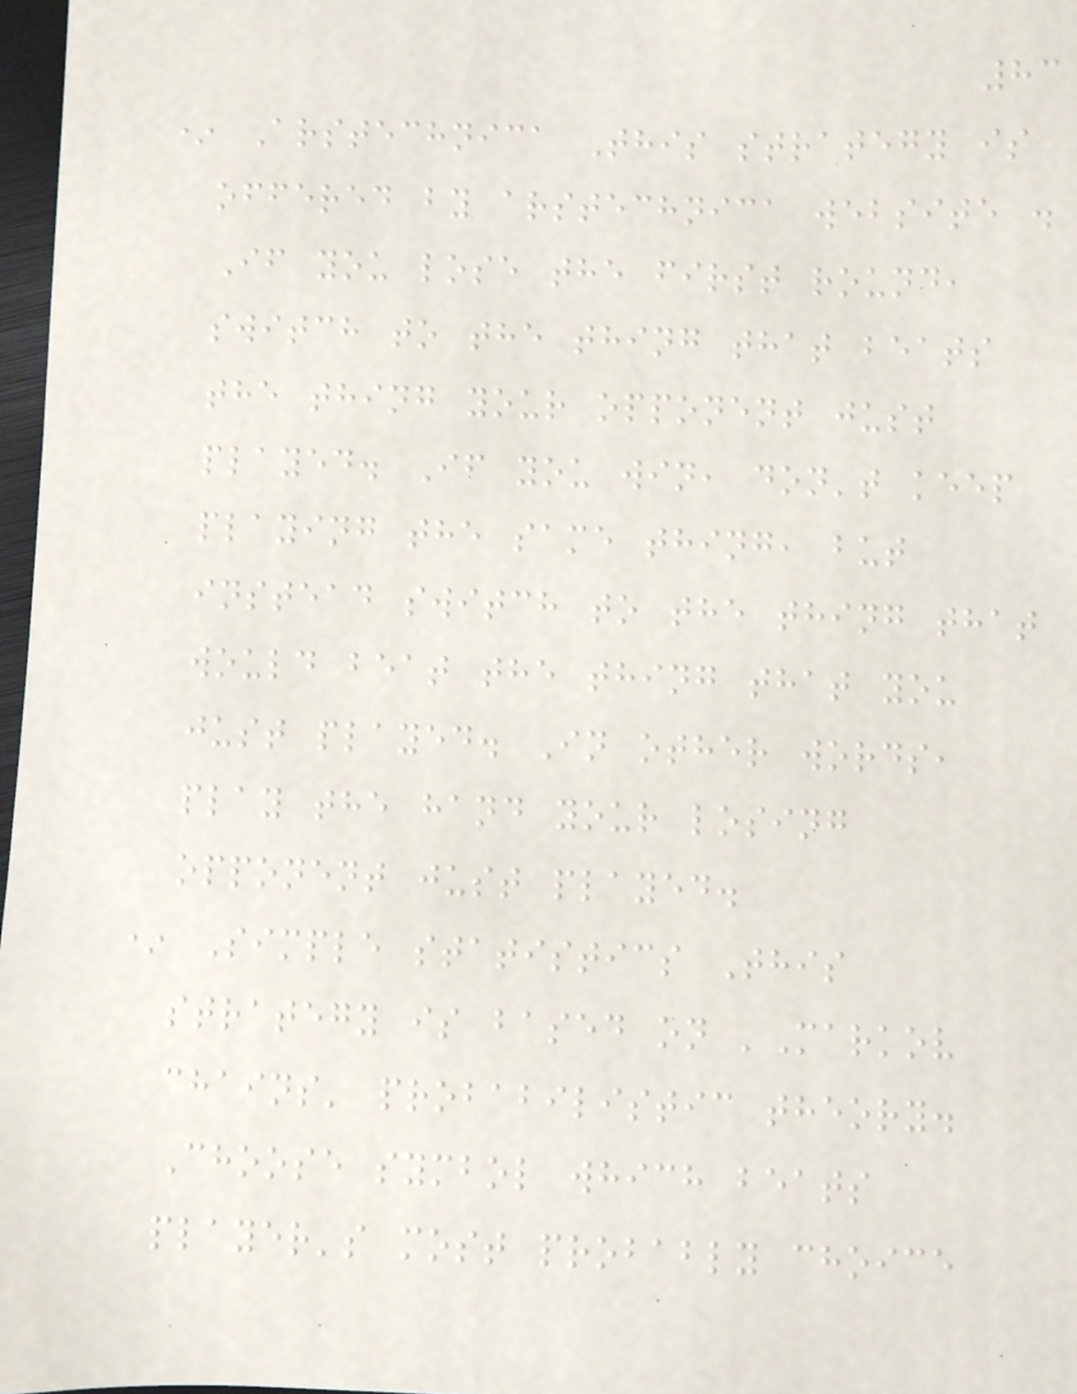83
* Arstechnica This strategy is
offered by arstechnica website .
If you lose the first round,
switch to the thing that beats
the thing your opponent just
played. If you win, don't keep
playing the same thing, but
instead switch to the thing that
would beat the thing that you
just played. In other words,
play the hand your losing
opponent just played.
* Simple statistics This
strategy is based on 'Markov
chains' probabilistic theory.
Choose symbol which beats
player's most probably choice
